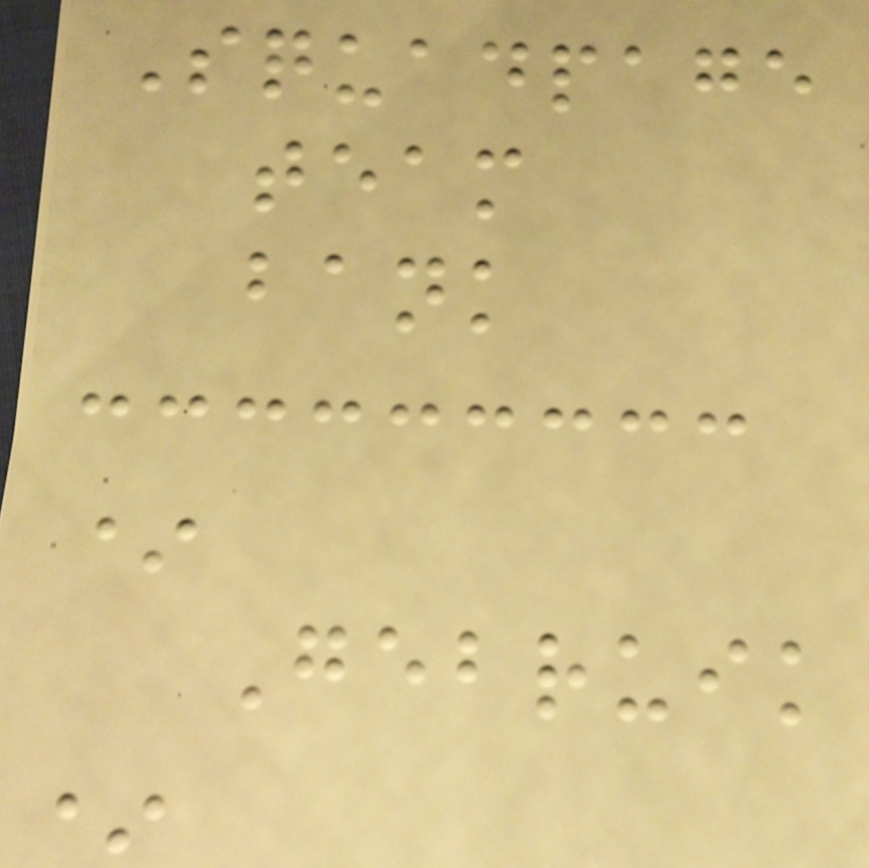Squadpage
team
bank
*
Gebruik
*
